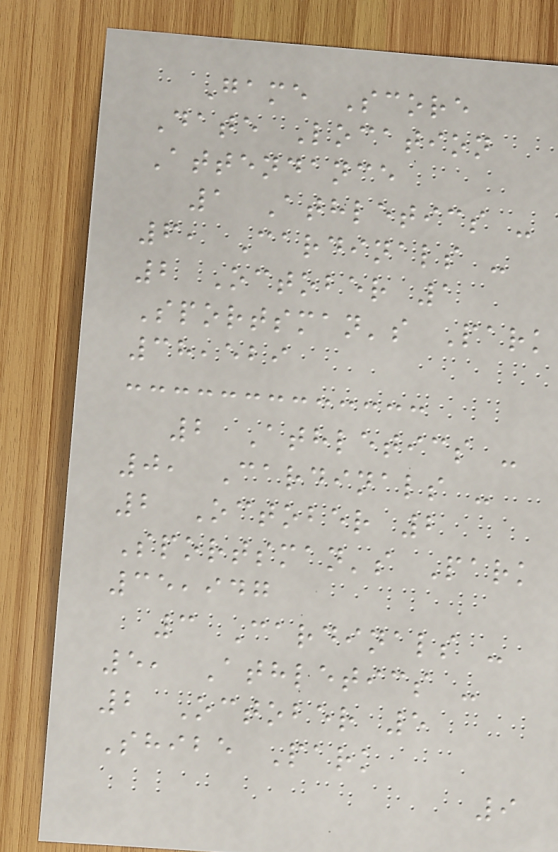Game Score
Date Location
Attendance
1 Athletics -
6, Cardinals -
2 October 1
Sportsman's Park
38,529
2 Athletics -
0, Cardinals -
2 October 2
Sportsman's Park
35,947
3 Cardinals -
5, Athletics -
2 October 5
Shibe Park
9
